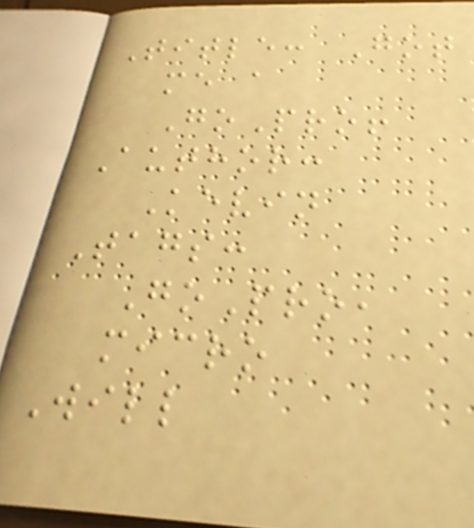Title: Got
me a
GoPro!
Author:
Kevin
Tags:
GoPro,
micro
Will
